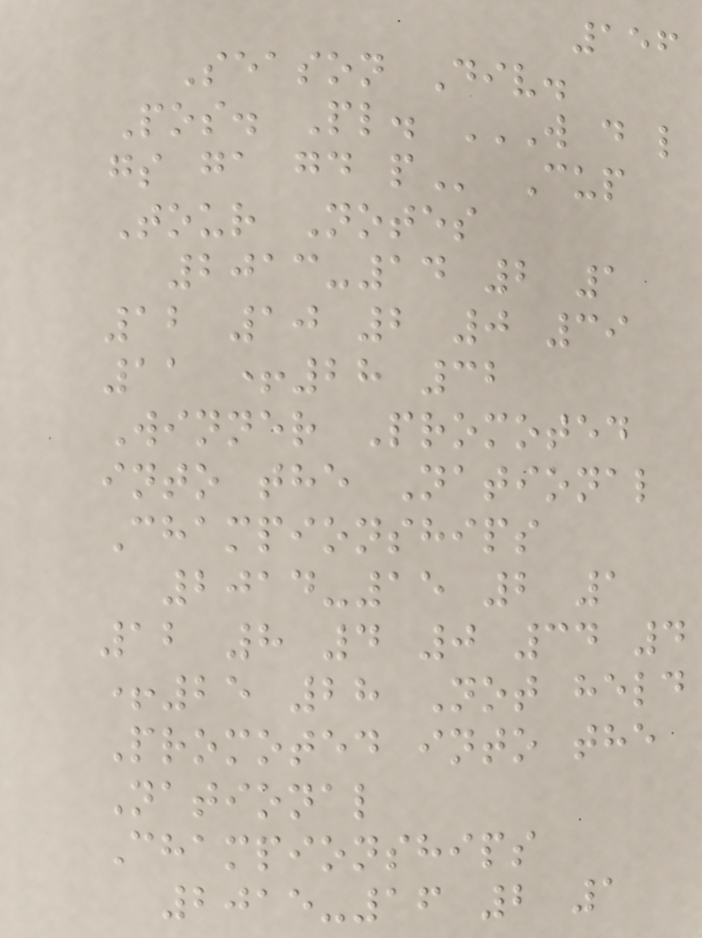156
Season Div.
Pos. Pl. W D L
GS GA GD P Cup
Tour Notes
2013-14 2 1
12 10 2 0 39
11 +28 32
Winner Promoted
into the National
Championships
2014-15 2 1
12 8 4 0 34 4
+25 28 Not held
Promoted into the
National
Championships
2015-16 2 1
